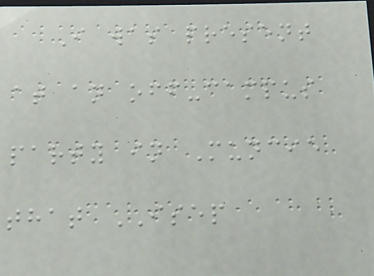I was present
at an off-campus
party in Muncie
that ISEP
